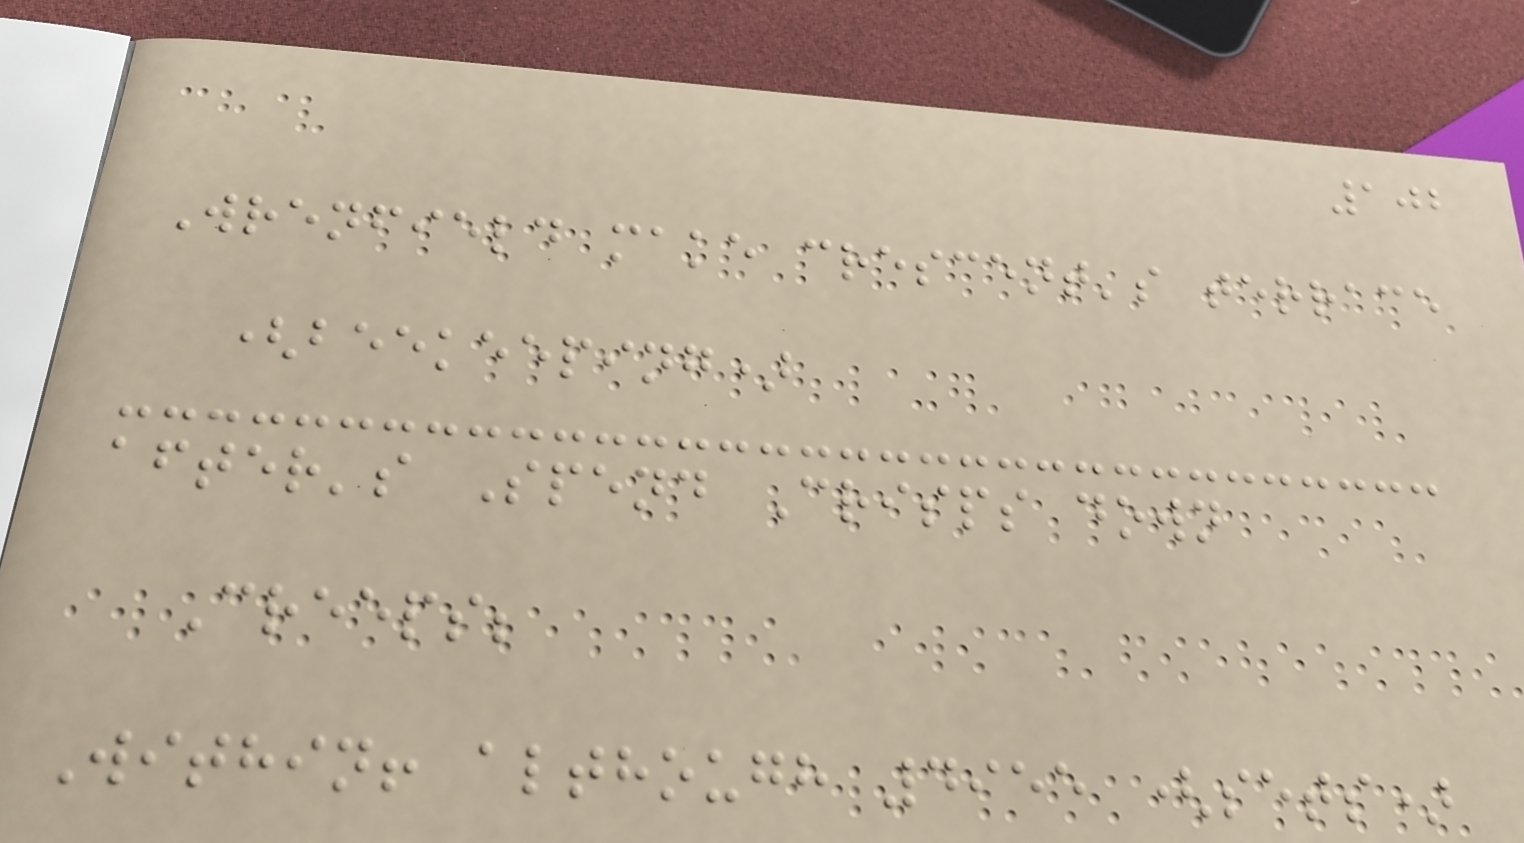102
Wrenfield make crescent's terrace
(beekeeping)
after's Spend Crisps down
Creeps;
Within! although 4955 (sets)
